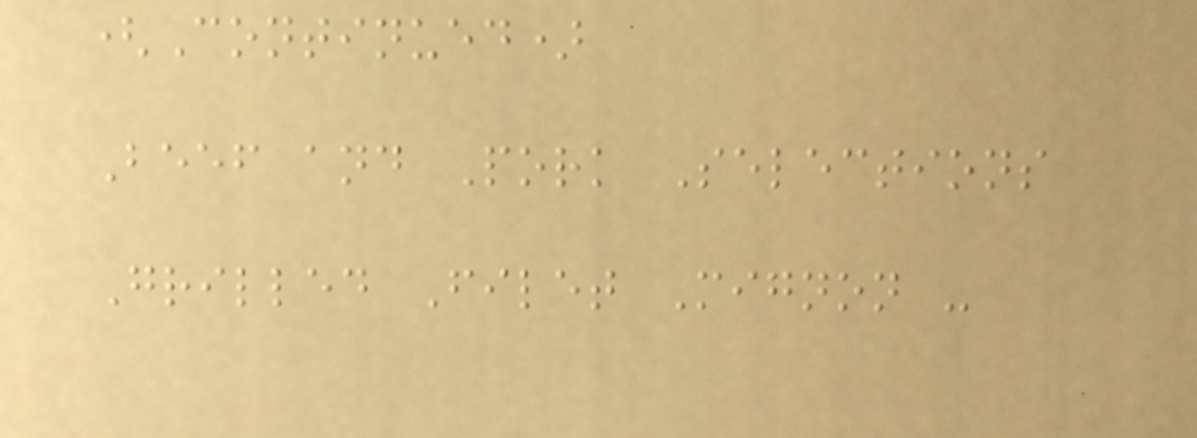(Continued)
Beef and Pork Selections
Grilled Filet Mignon -
